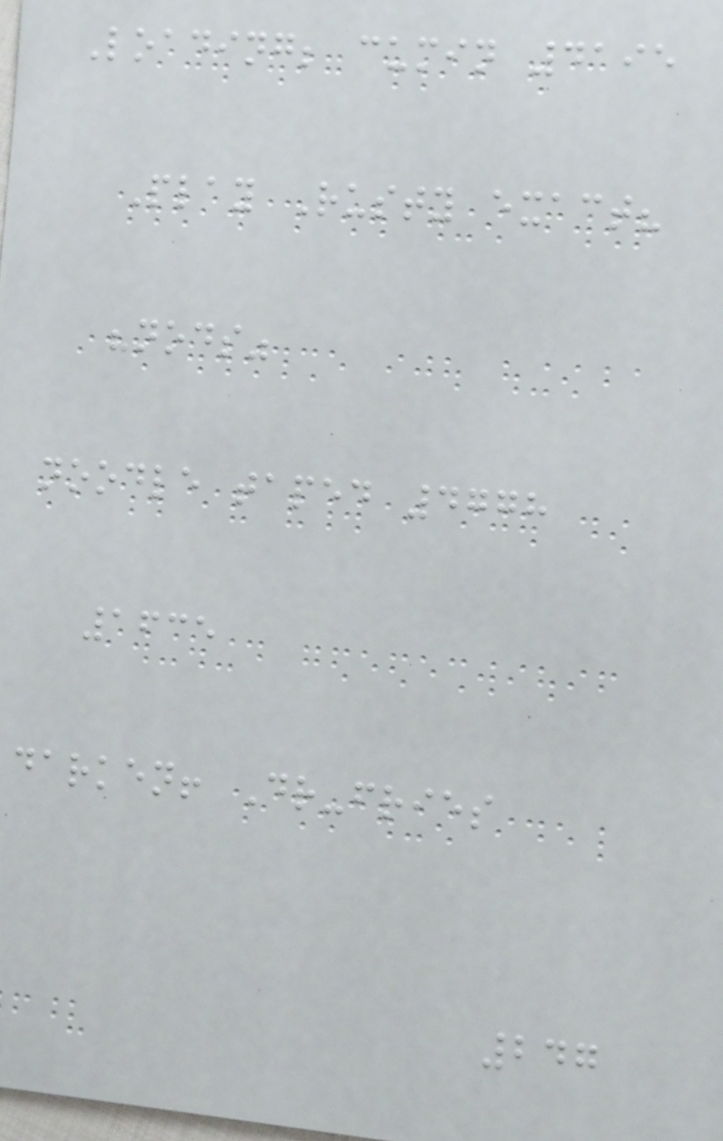Loading; cumin 4195
Play Rusty exact?
"nods"
noodle taped 4778
1635
darken! Dr-fries
247
